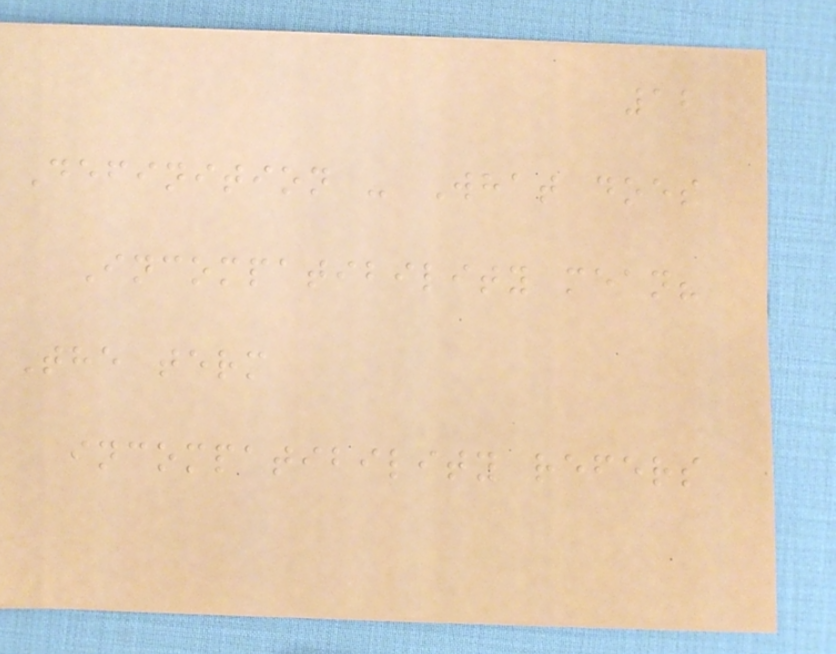12
Definition - What does
Incompatibility mean?
The term
incompatibility refers
